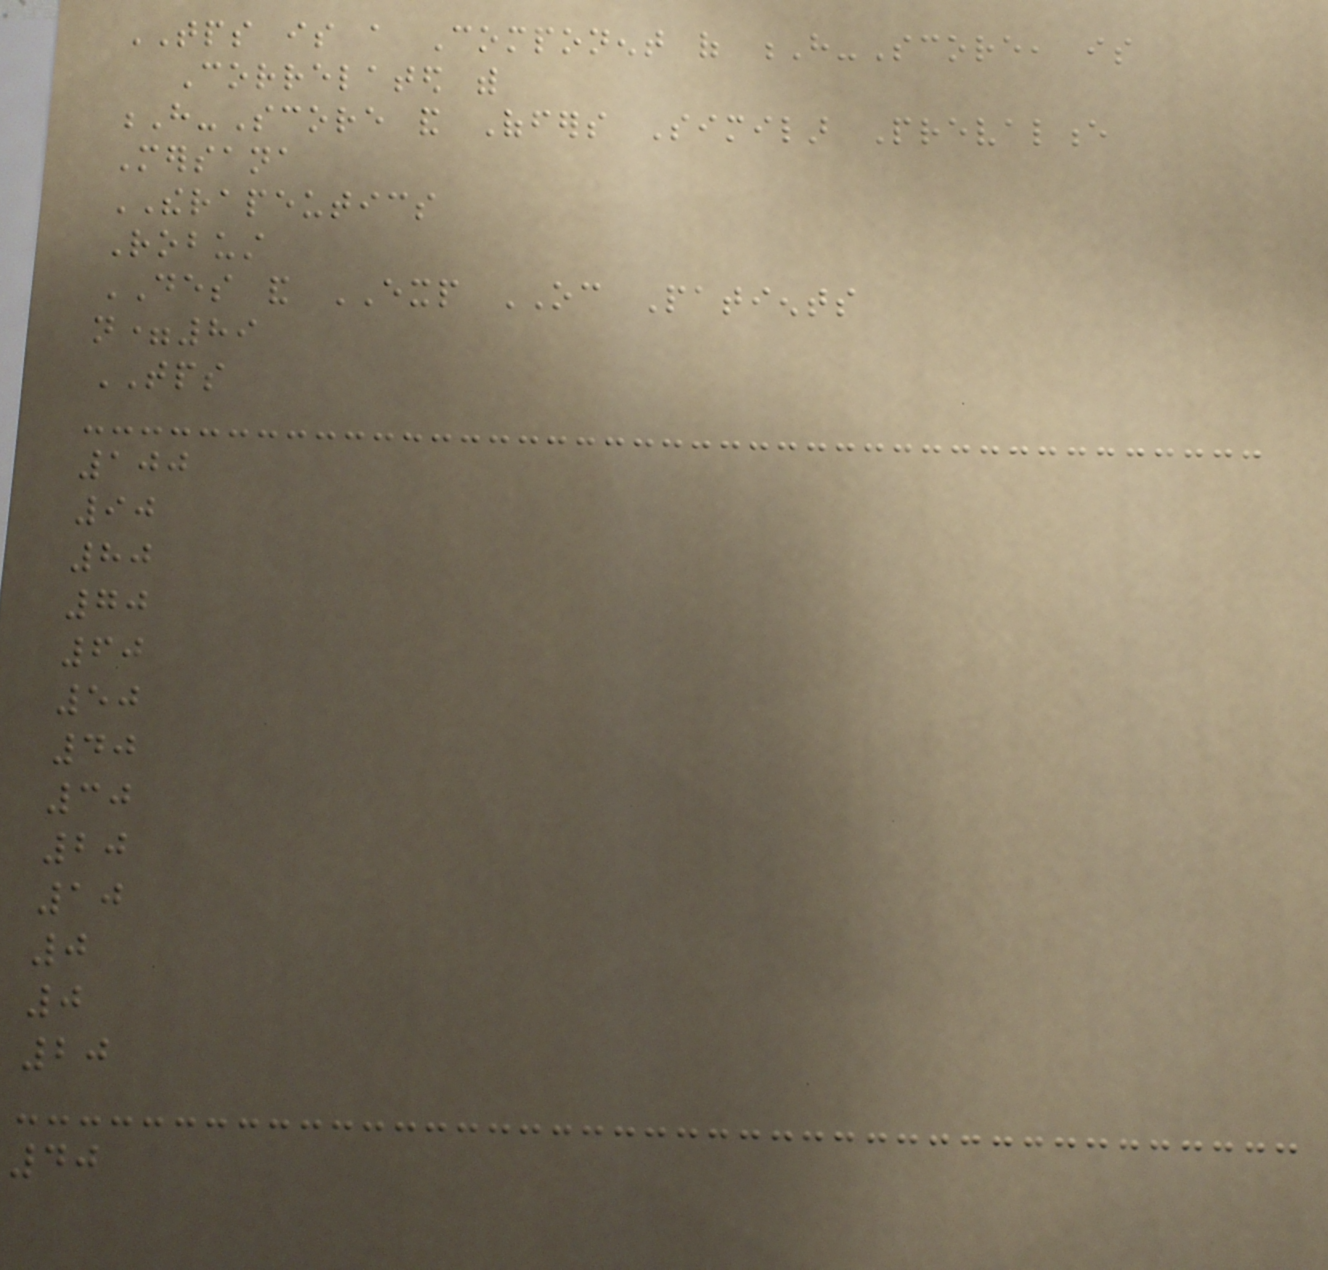TPS is a Component of H-Score, is
Correlated with
H-Score and Offers Similar Prevalence
Mersana
THERAPEUTICS
Robust
DES and EXP OC Patients
n=89
TPS
100
90
80
70
60
50
40
30
20
10
0
0
20
40
